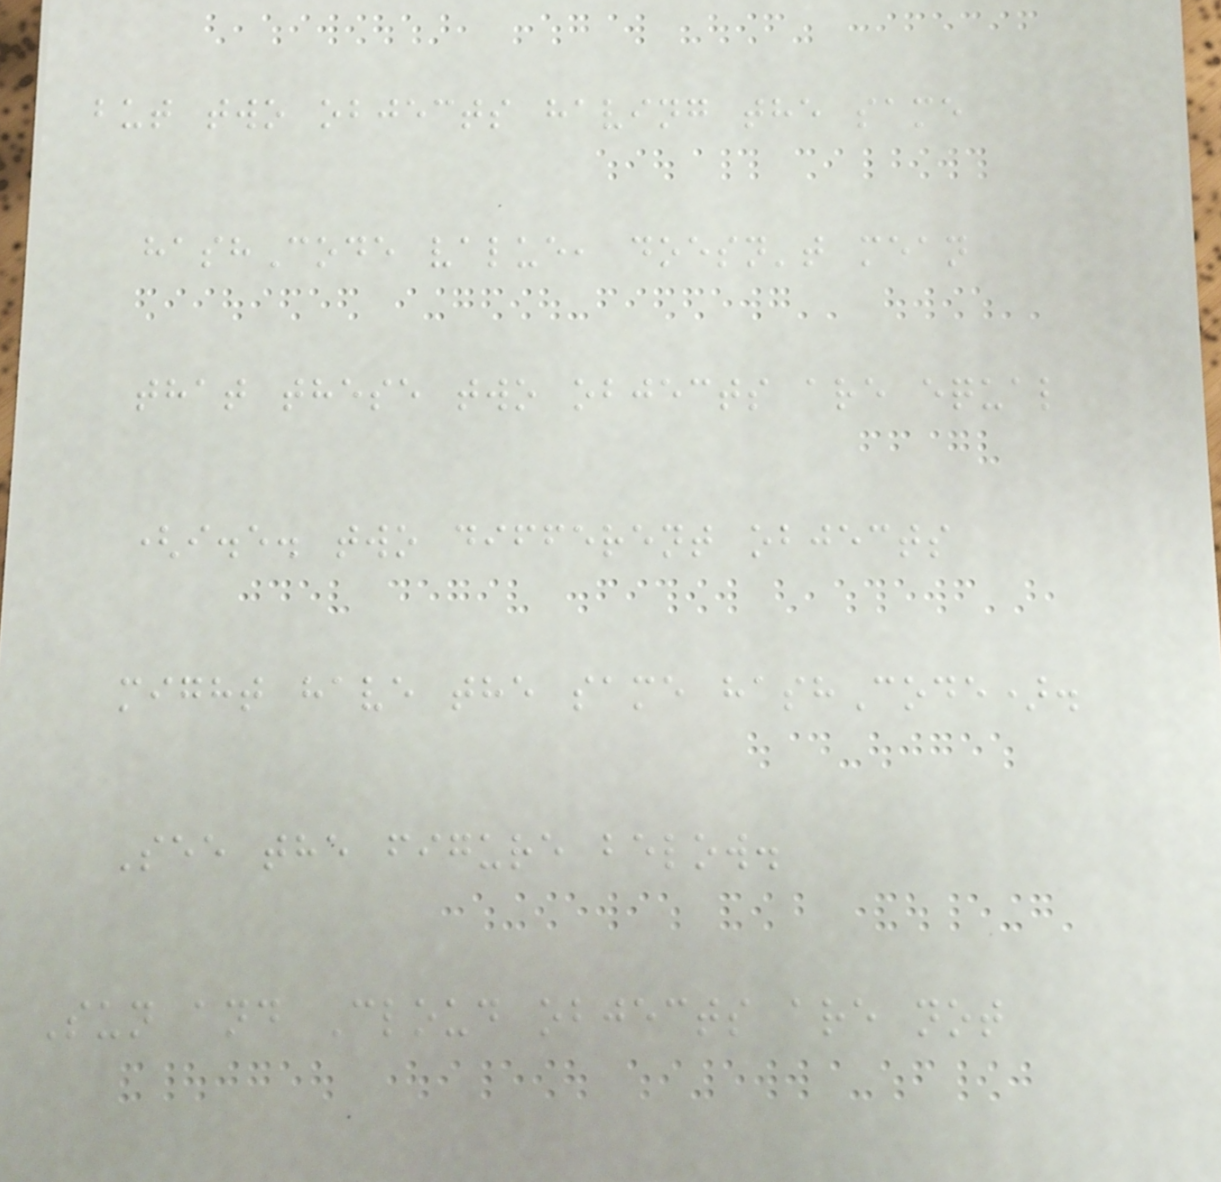but two objects having the same
hashCode value, doesn't mean
that these two objects are equal
(i.e. two different objects
might have the same hashCode).
See the figure below.
Sun and Cloud objects are not
